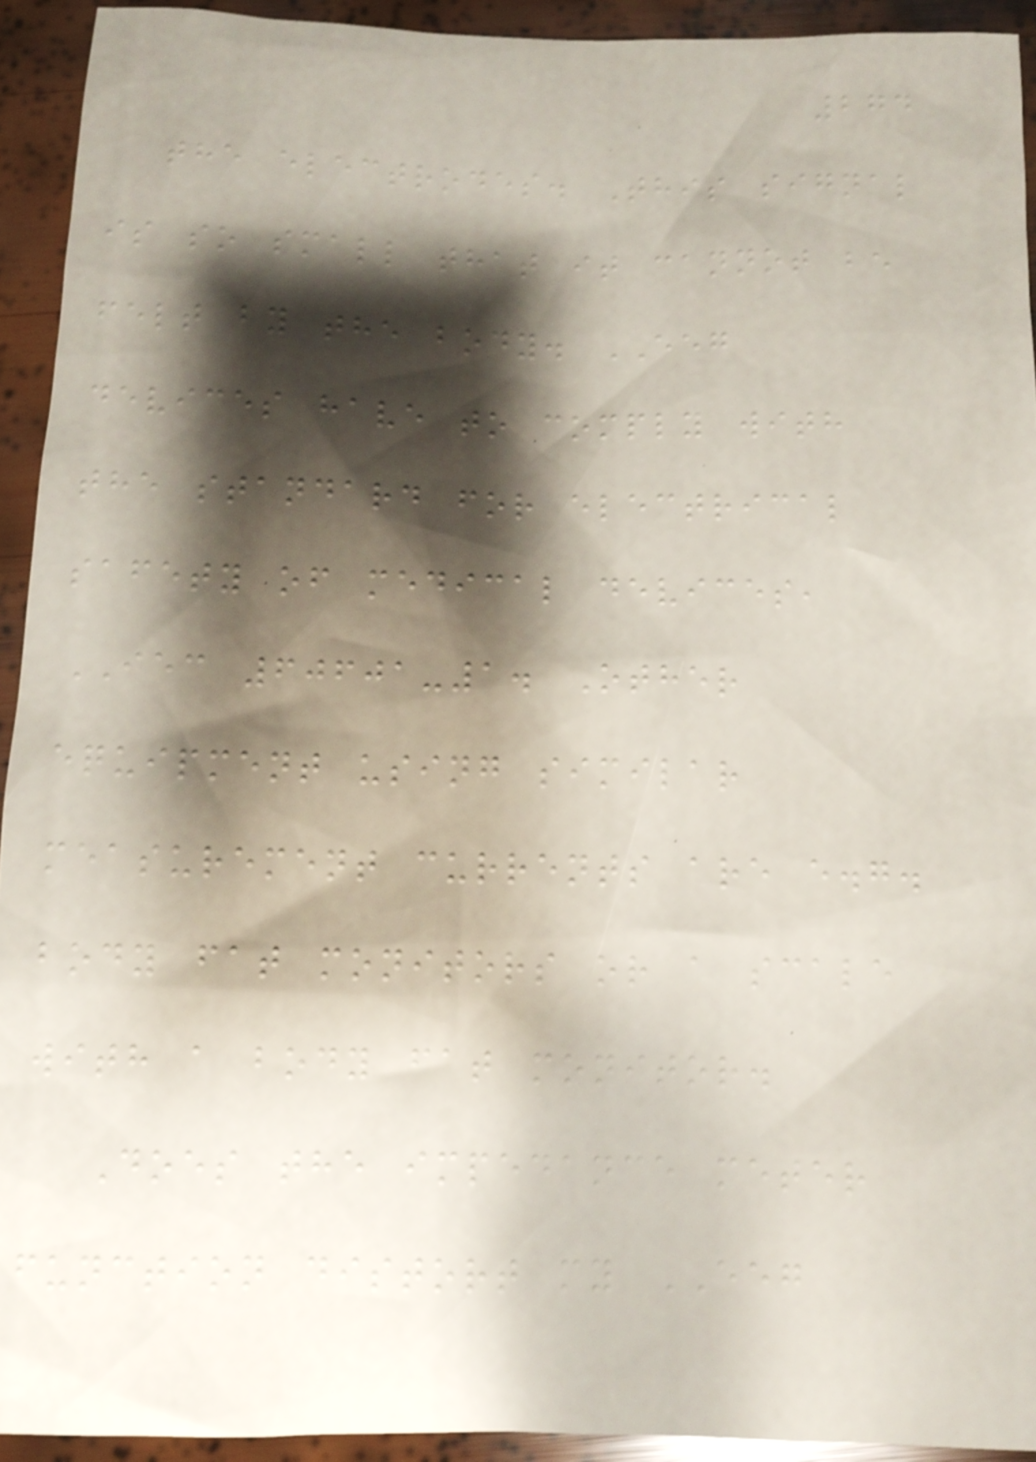274
the electrodes. This signal
is so small that it cannot be
felt by the body. EEG
devices have to comply with
the standard for electrical
safety of medical devices,
IEC 60601-1. Other
equipment using similar
measurement currents are e.g.
body fat monitors or a scale
with a body fat monitor.
Does the impedance meter
function distort my EEG
